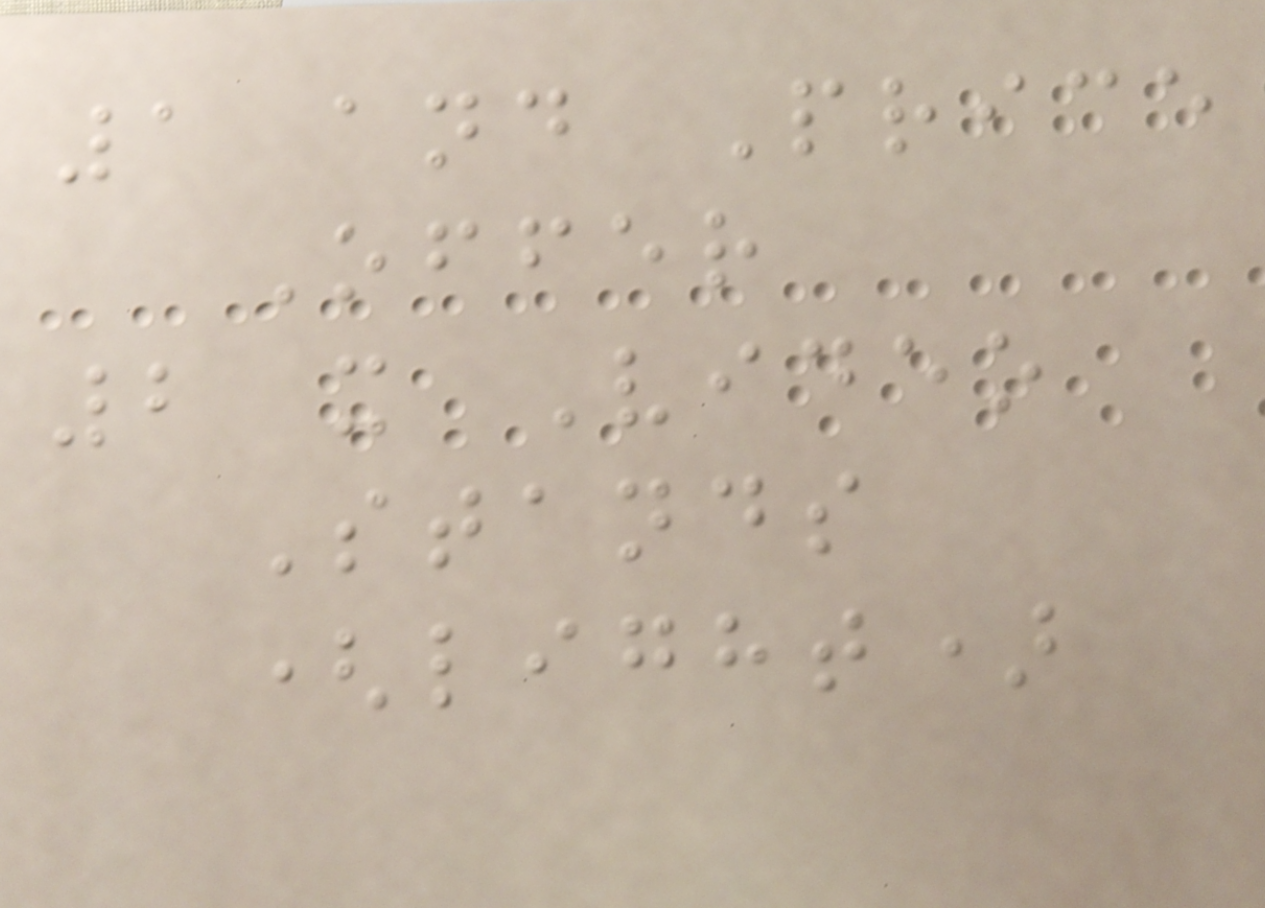1 and Price
Offer
2 x Video
Stands
(light)
